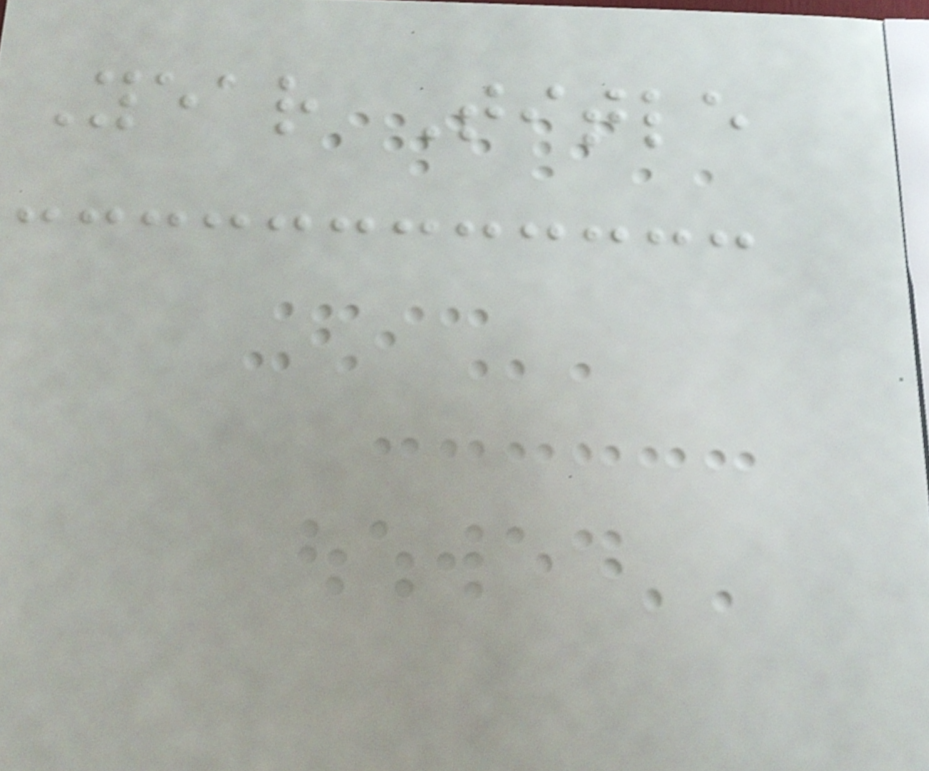Year Title
